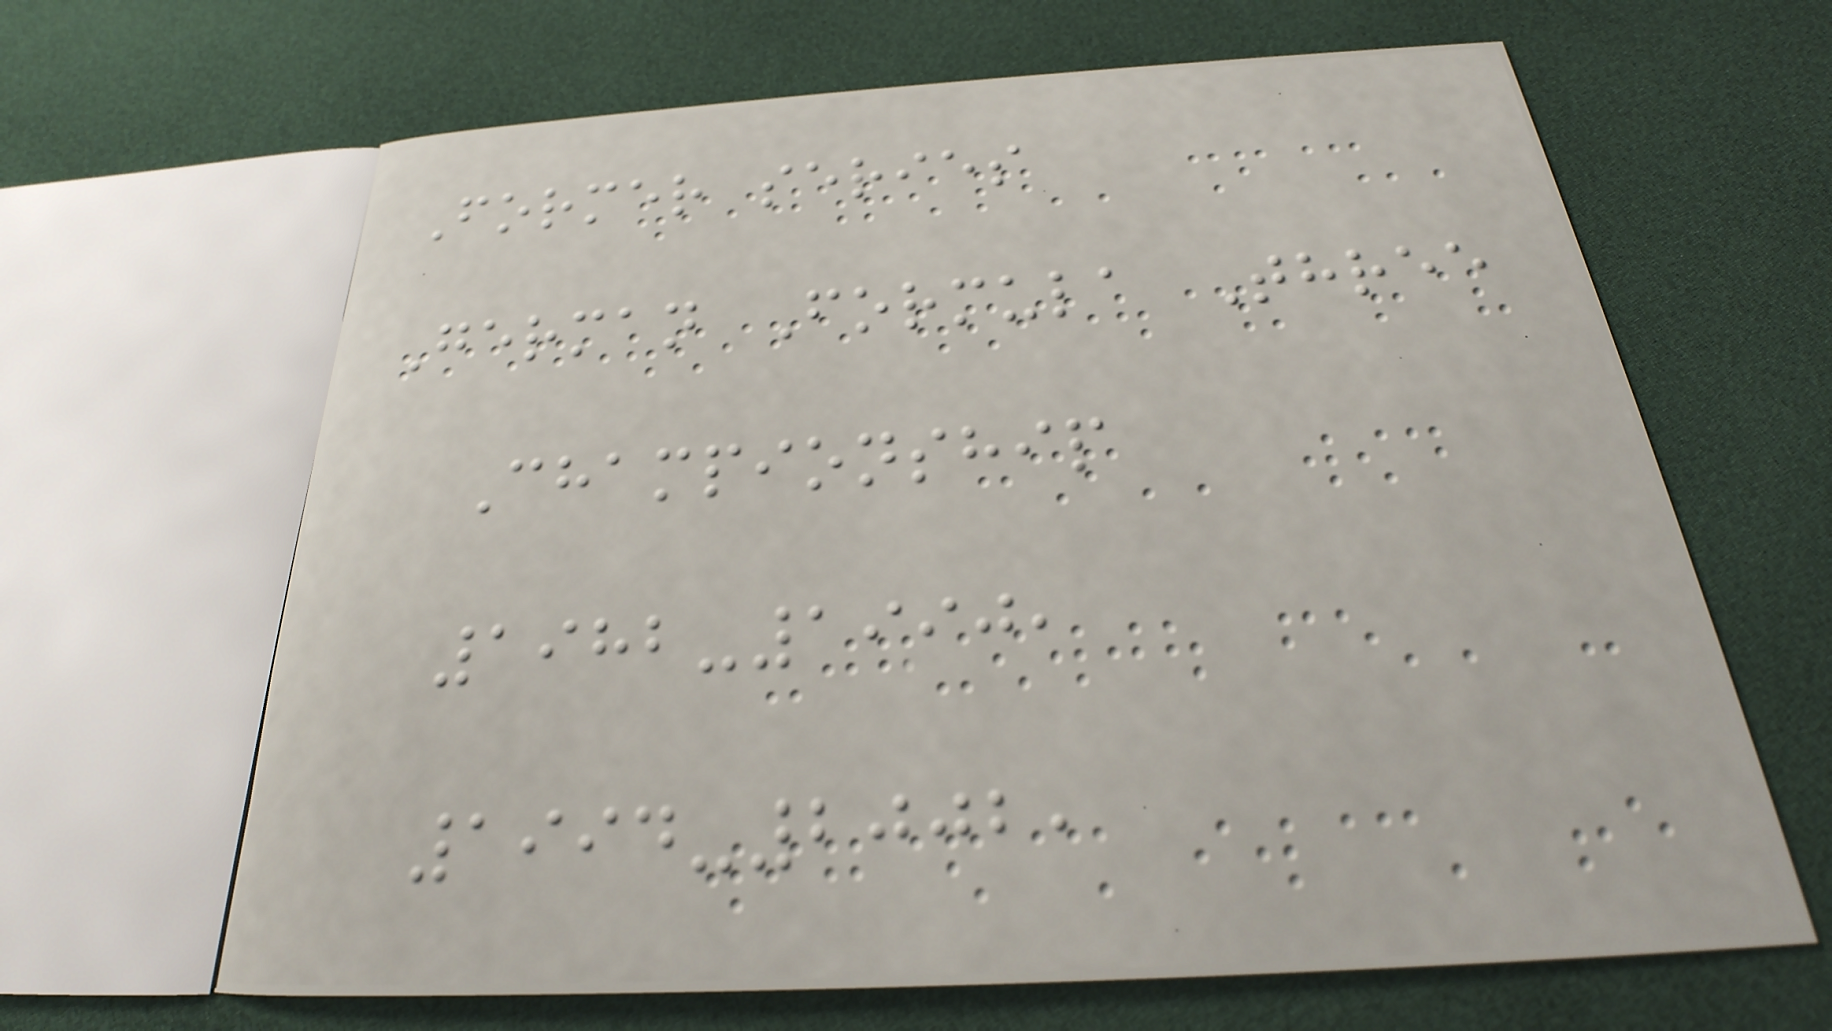Former series
German Formula Three
Championship
1982-1990,
1994-2002,
